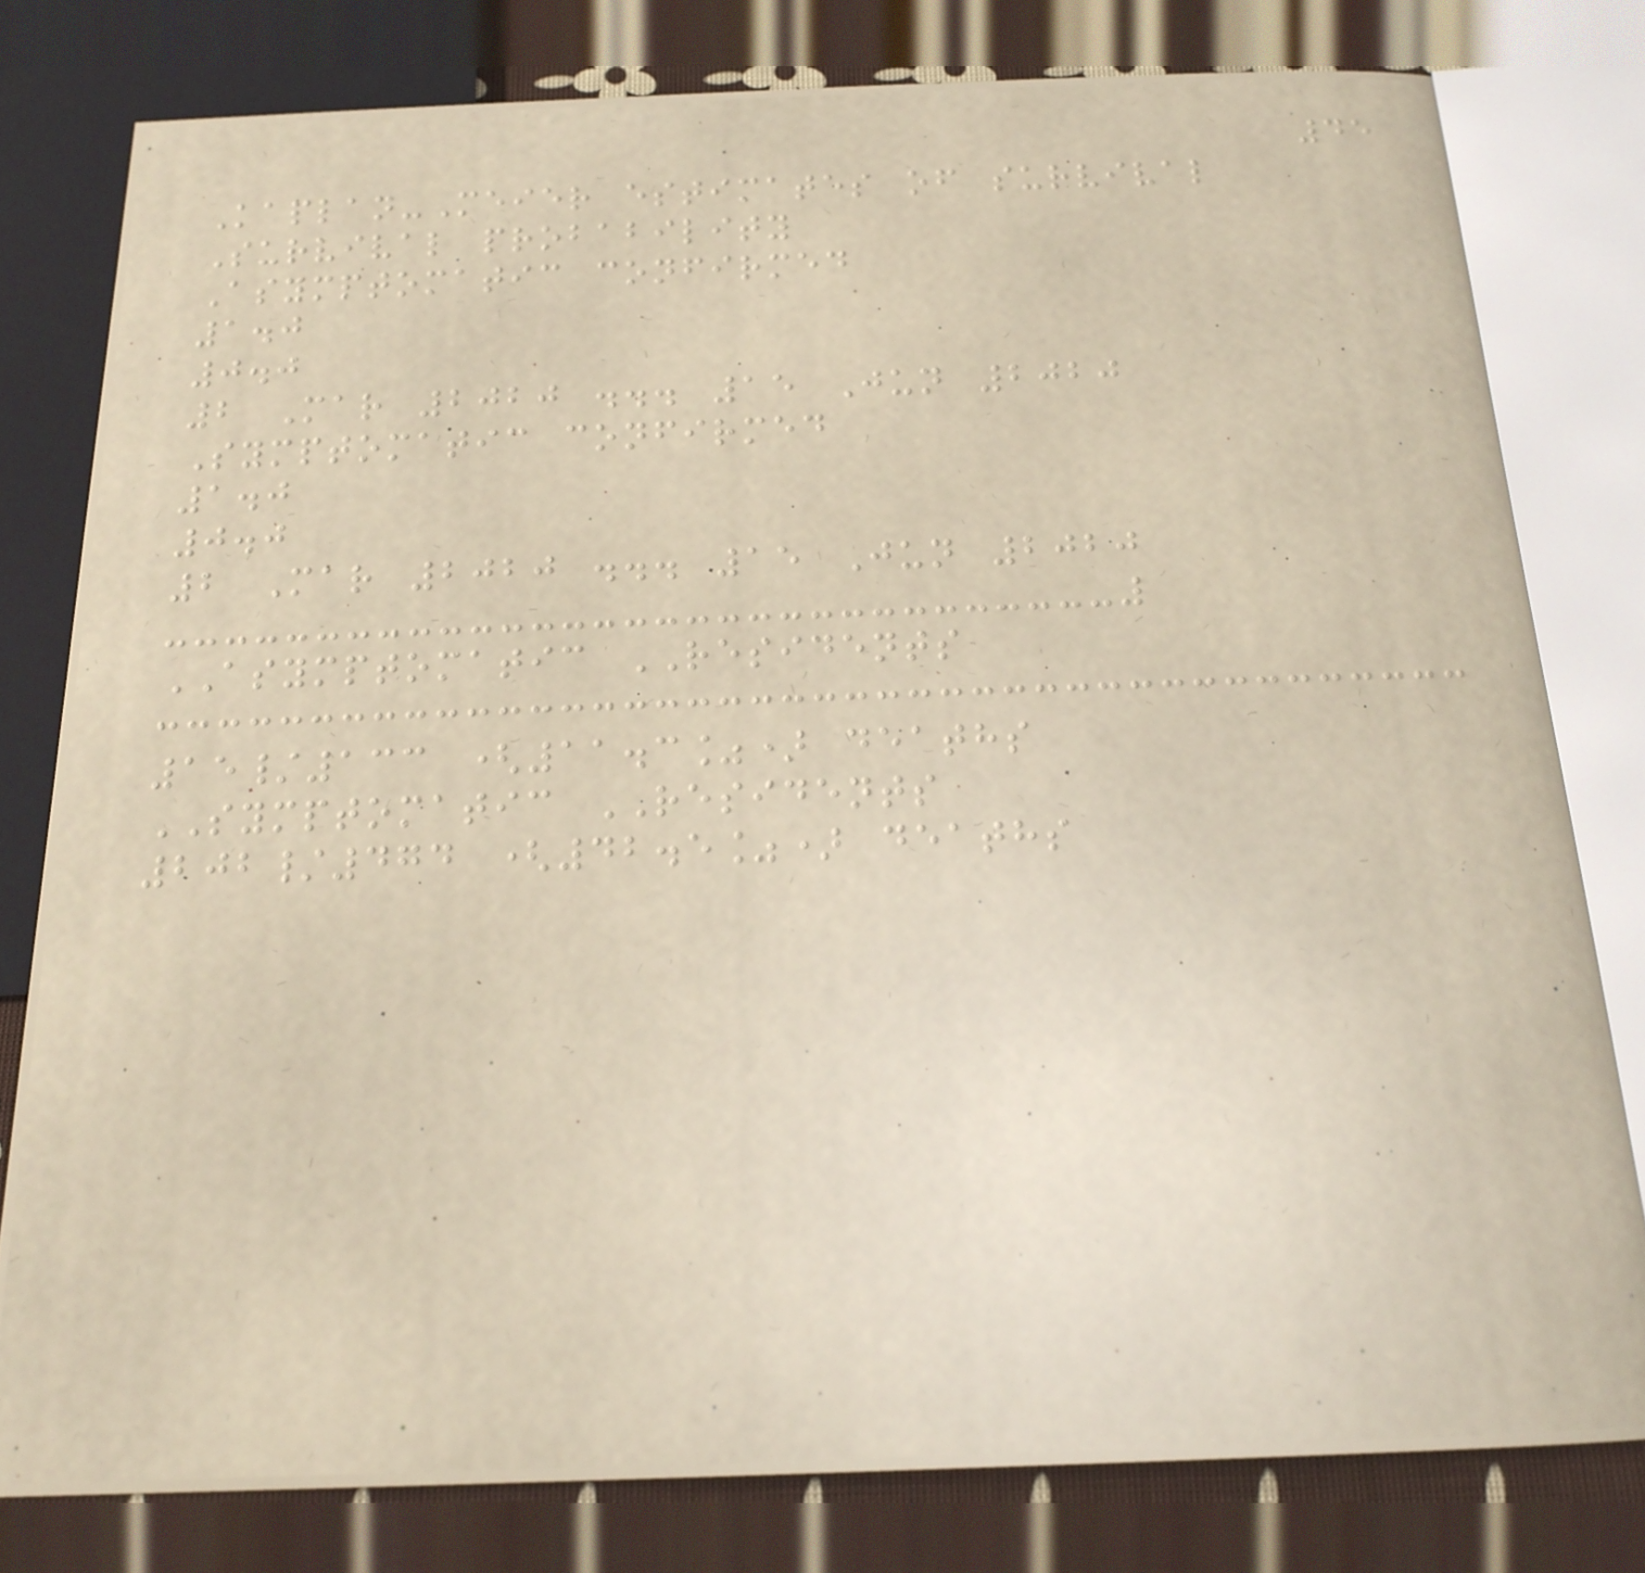45
Kaplan-Meier estimates of survival
Survival probability
Asymptomatic confirmed
1.0
0.0
2 Mar 2020 ... 15 Jun 2020
Symptomatic confirmed
1.0
0.0
2 Mar 2020 ... 15 Jun 2020
ASYMPTOMATIC RESIDENTS
15/133 (11.3%) deaths
SYMPTOMATIC RESIDENTS
202/474 (42.5%) deaths
